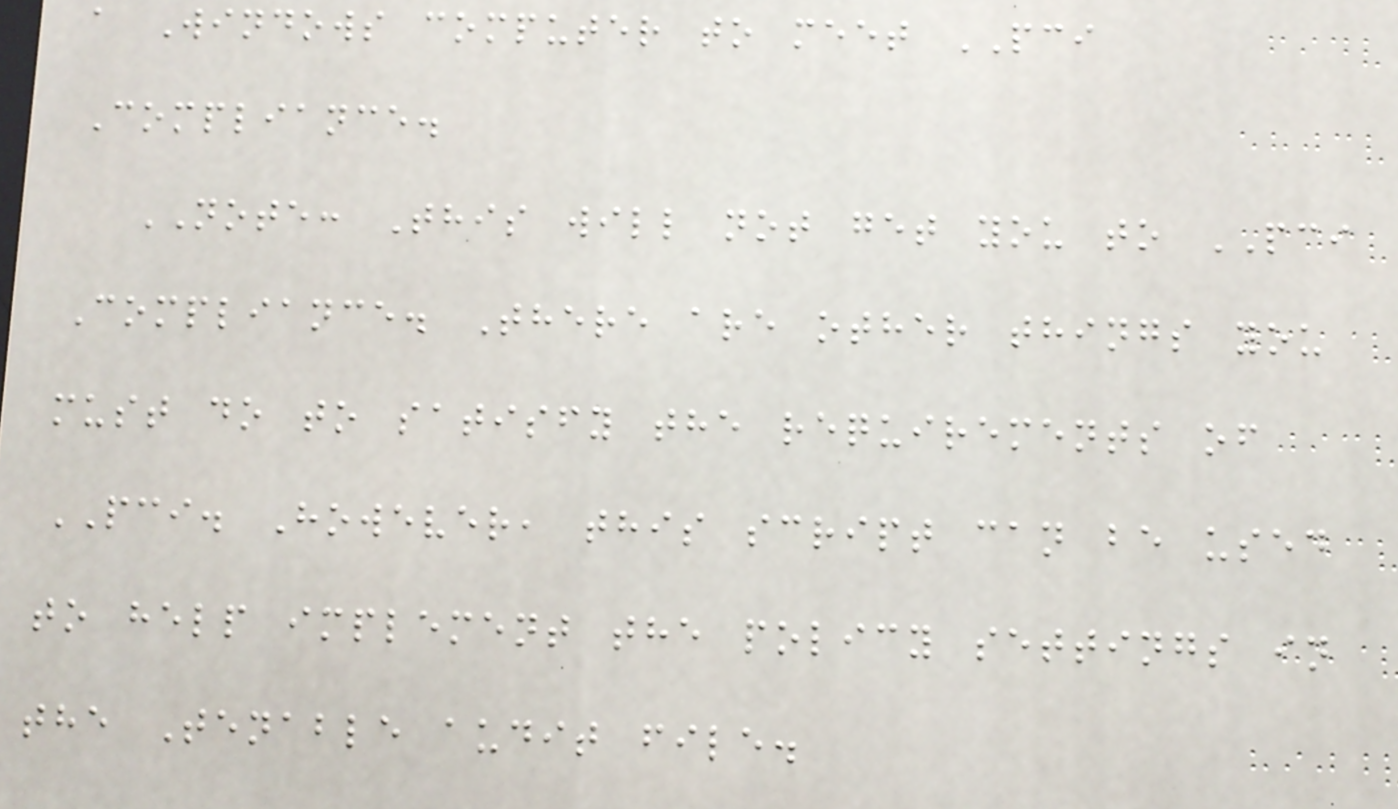a Windows computer to meet PCI
Compliance.
NOTE: This will not get you to PCI
Compliance. There are other things you
must do to satisfy the requirements of
PCI. However, this script can be used
to help implement the policy settings in
the Tenable audit file.
